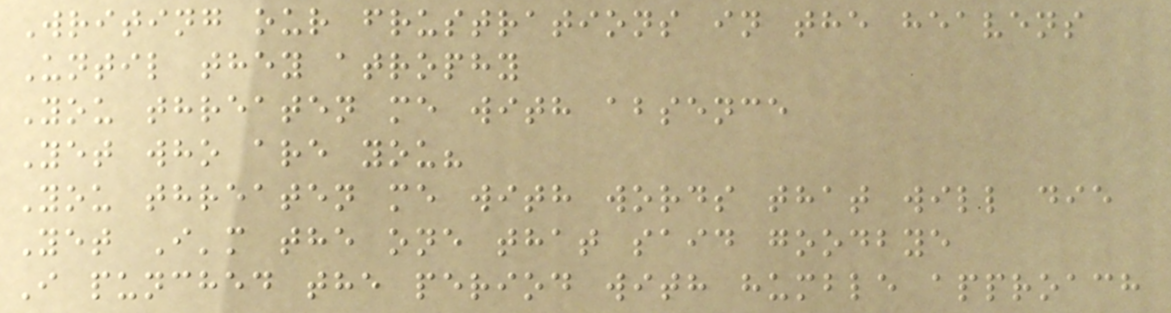Writing our frustrations in the heavens
Until they atrophy
You threaten me with absence
Yet who are you?
You threaten me with words that will die
Yet I'm the one that said goodbye
I punched the period with humble approach
